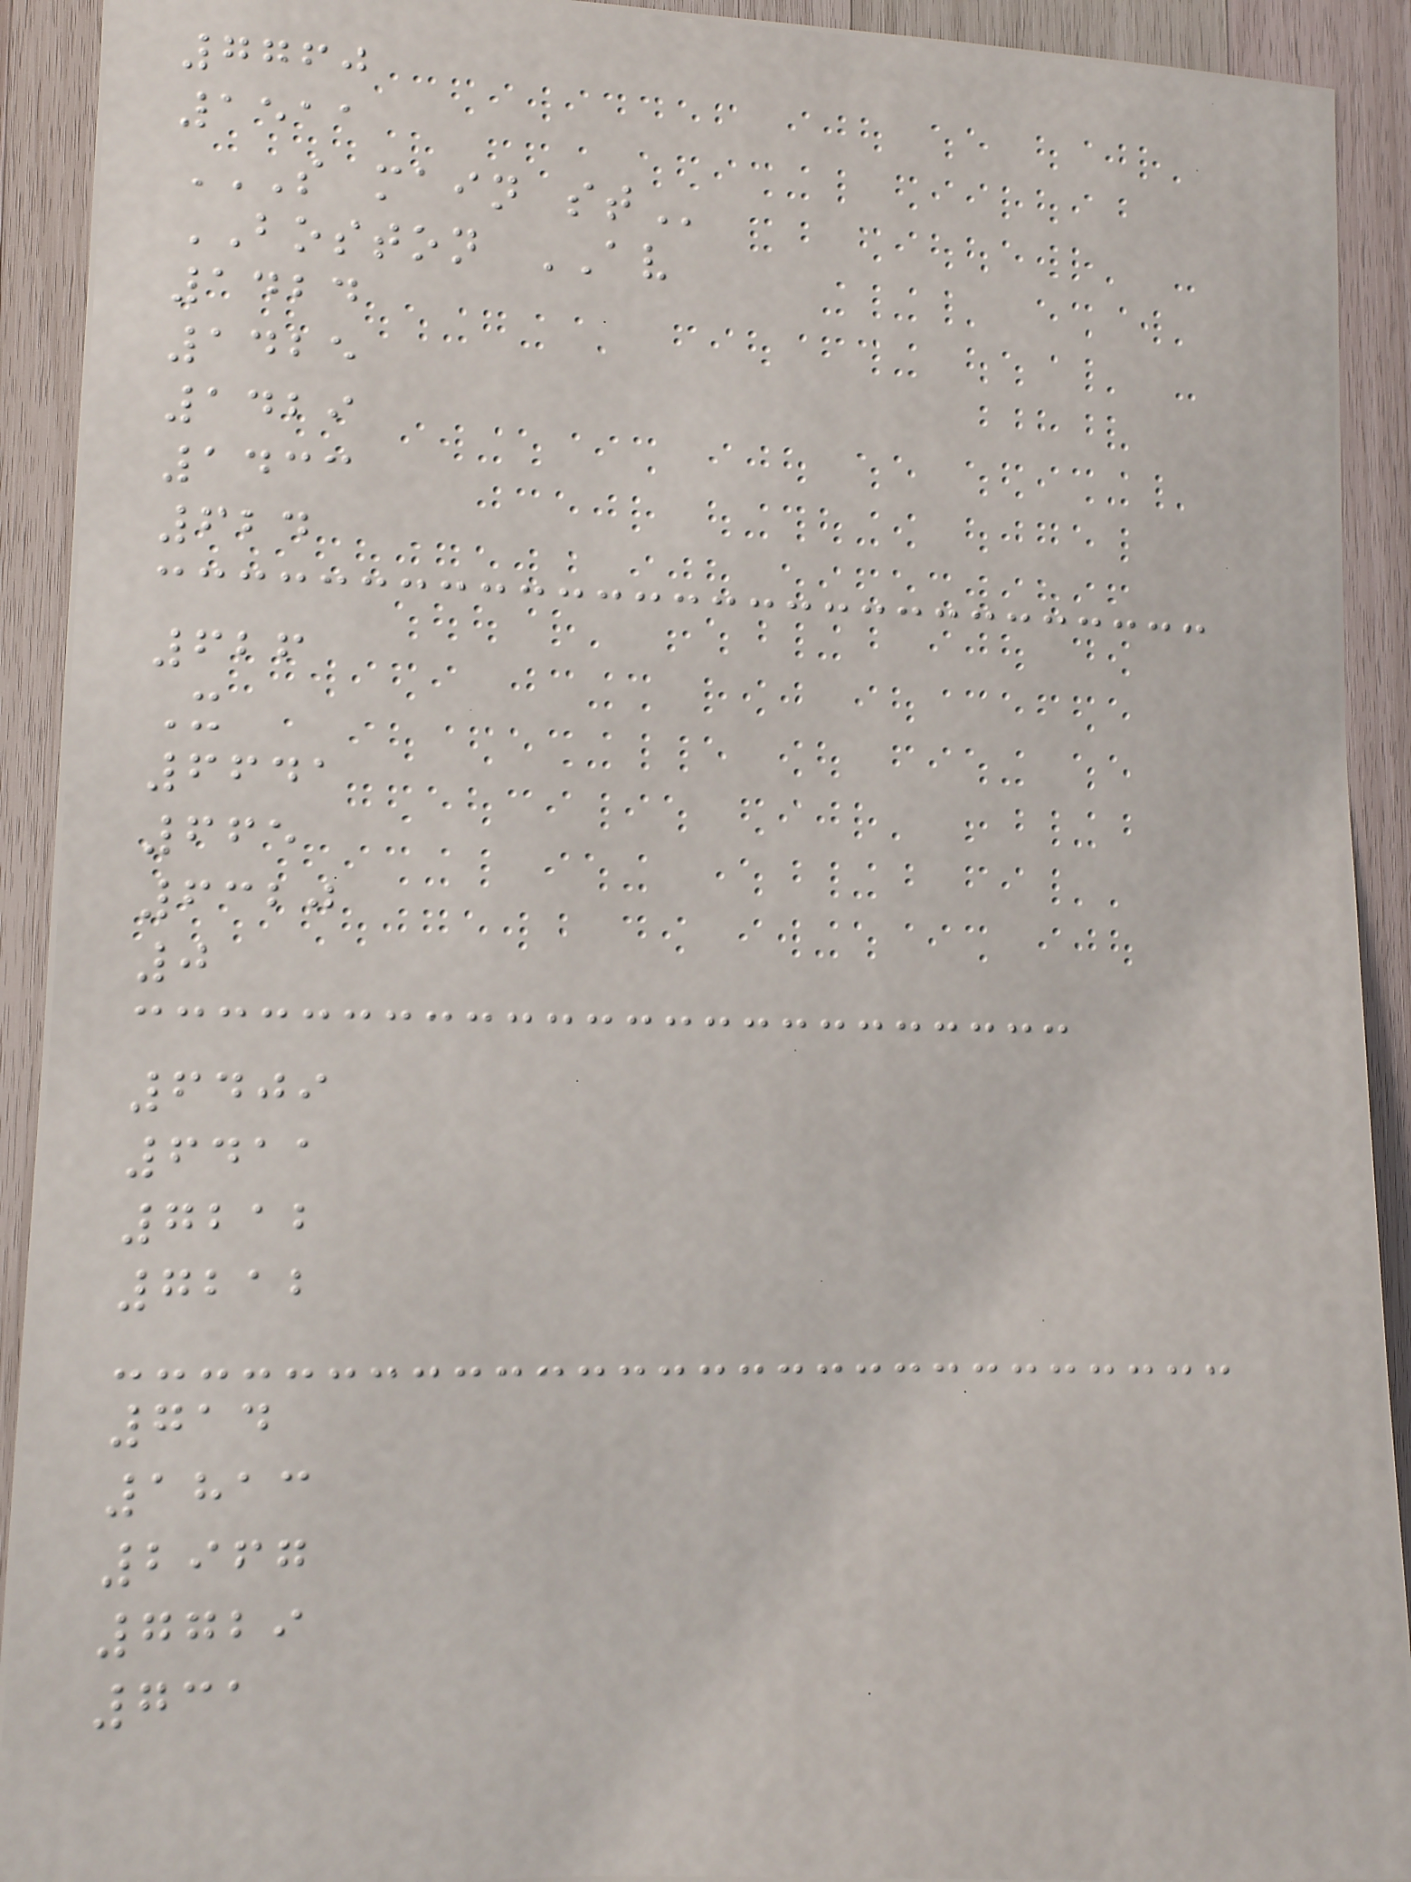7760
1511
S MAIN ST
BOSTON AV
1424
1425
1429
1433
624
626
X
6641
665
6320
0
6409
6411
7212
7212
714
1813
2967
7729
731
